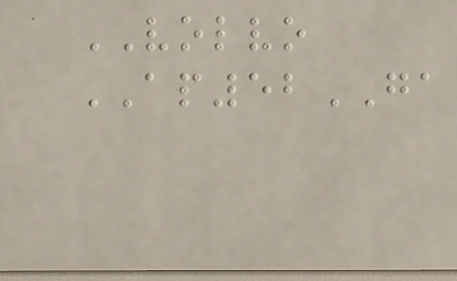VOLVO
AP52GA
